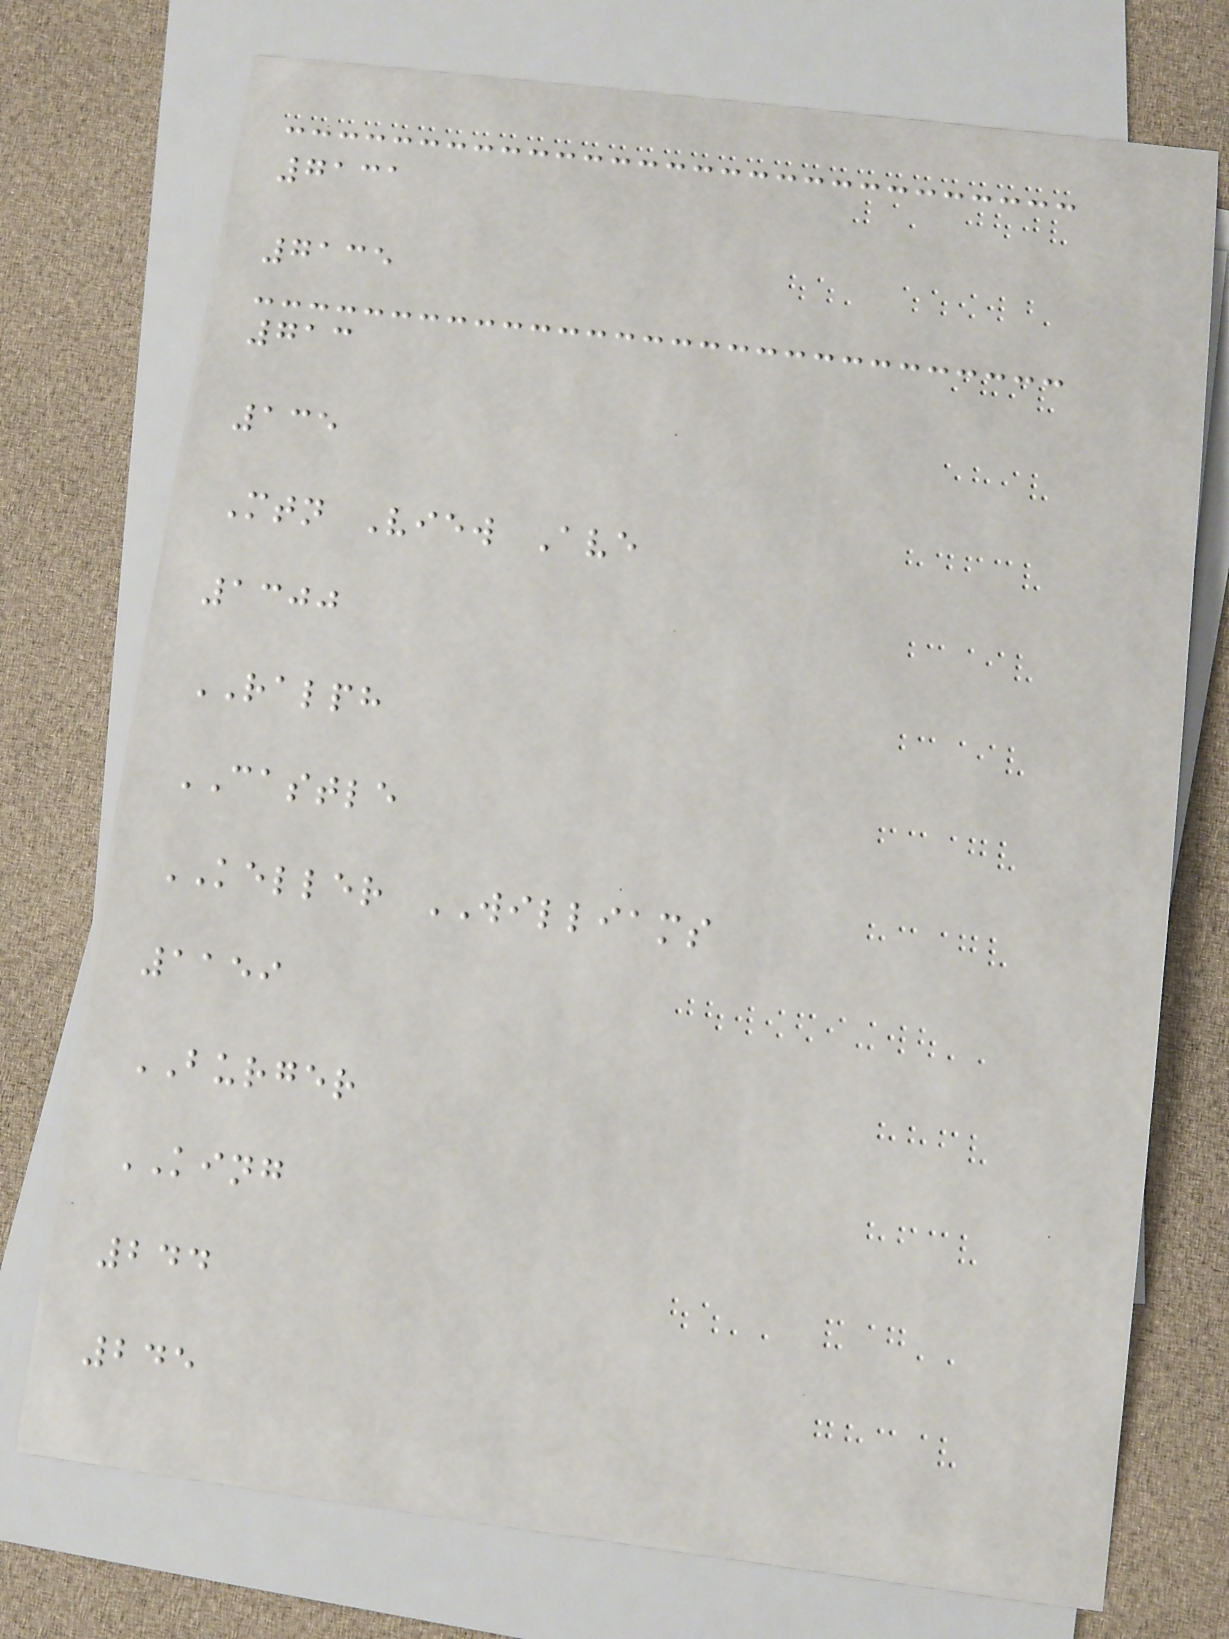7131
7135
713
135
Mtn View Ave
1300
RALPH
CASTLE
KELLER WILLIAMS
1159
BURGER
KING
244
245
